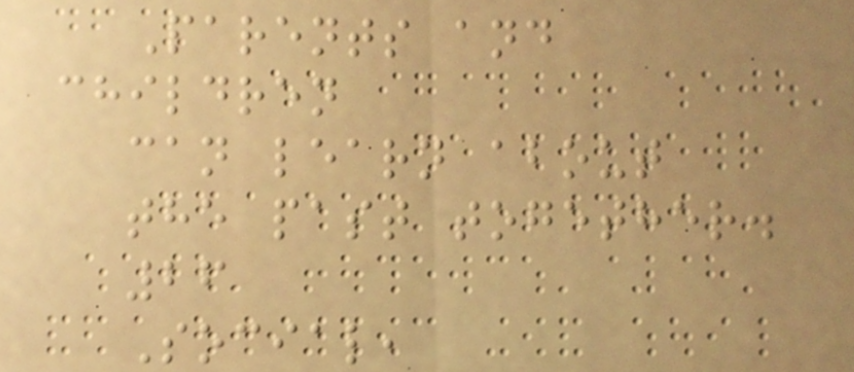Parents and
children
can learn about
the past together.
26
Social,
